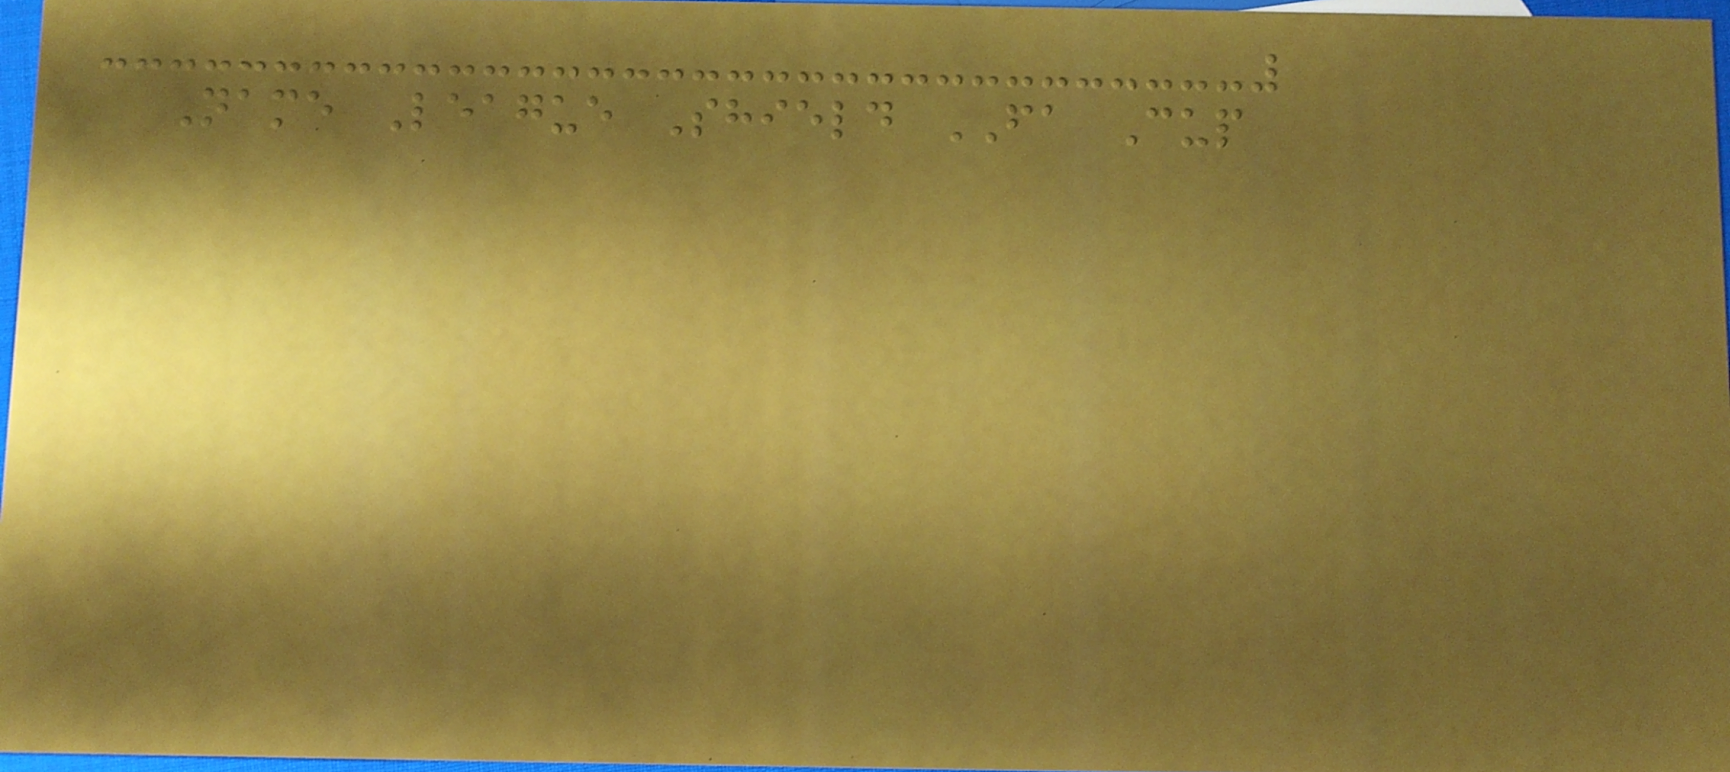Name League Shield FA Cup
